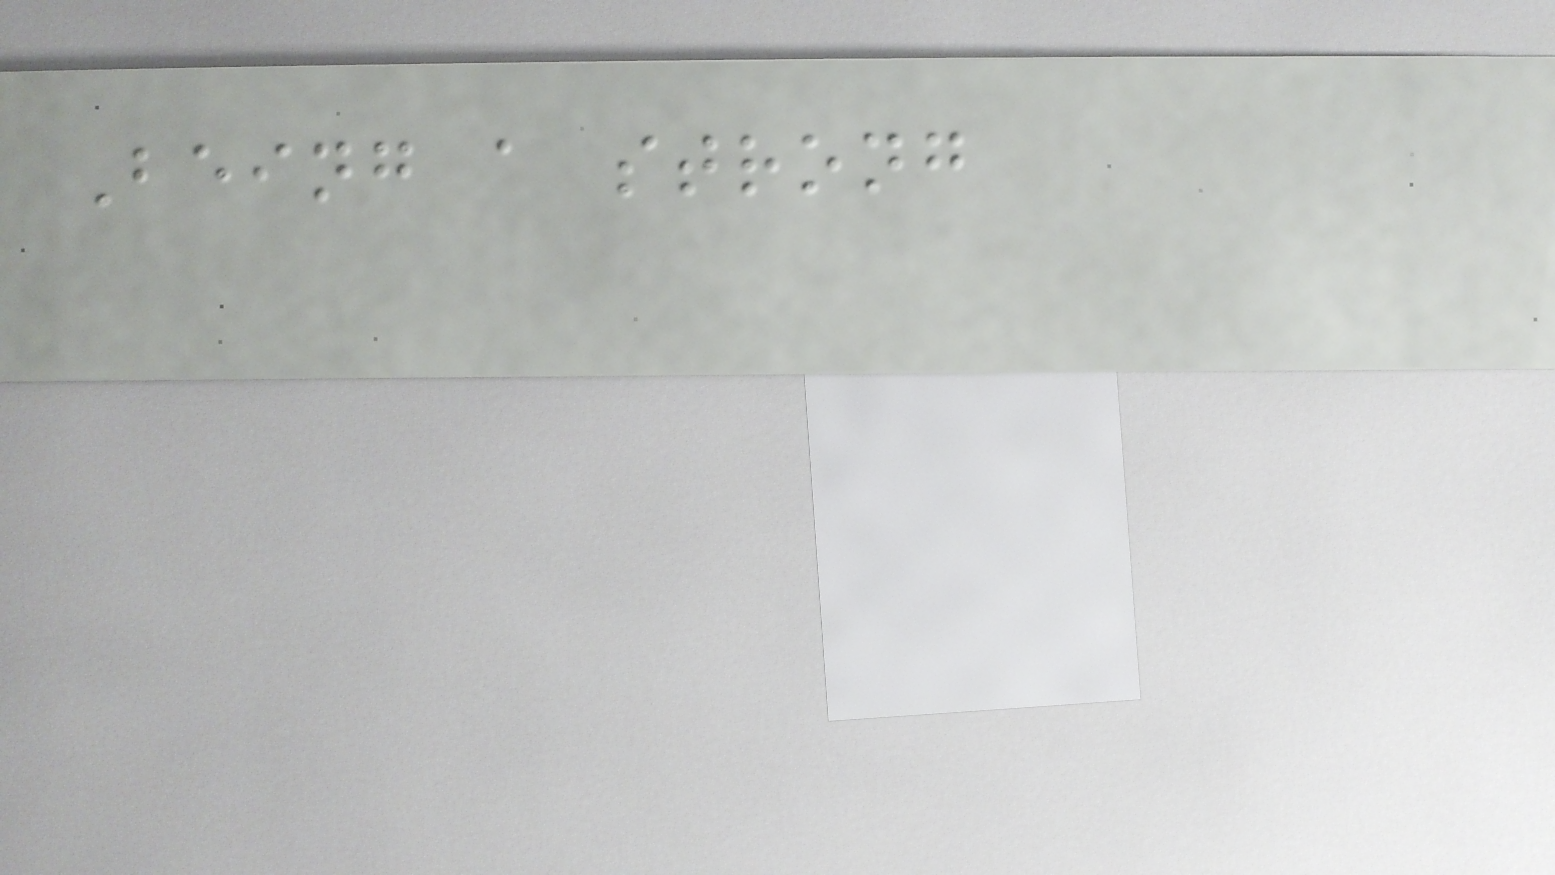Being a strong
